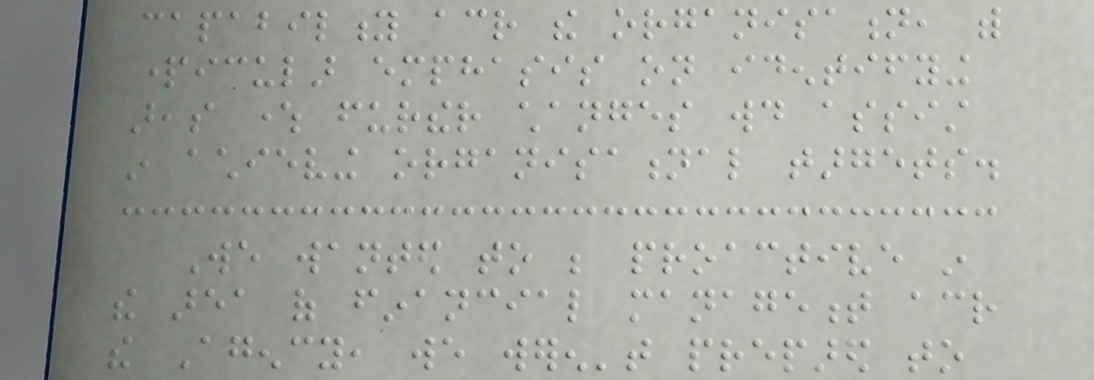capability across the organisation, with
particular emphasis on identifying
areas where further changes would assist
in achieving organisational targets.
We wanted to be proactive in
the area of financial management across
the Agency, we weren't prepared to
